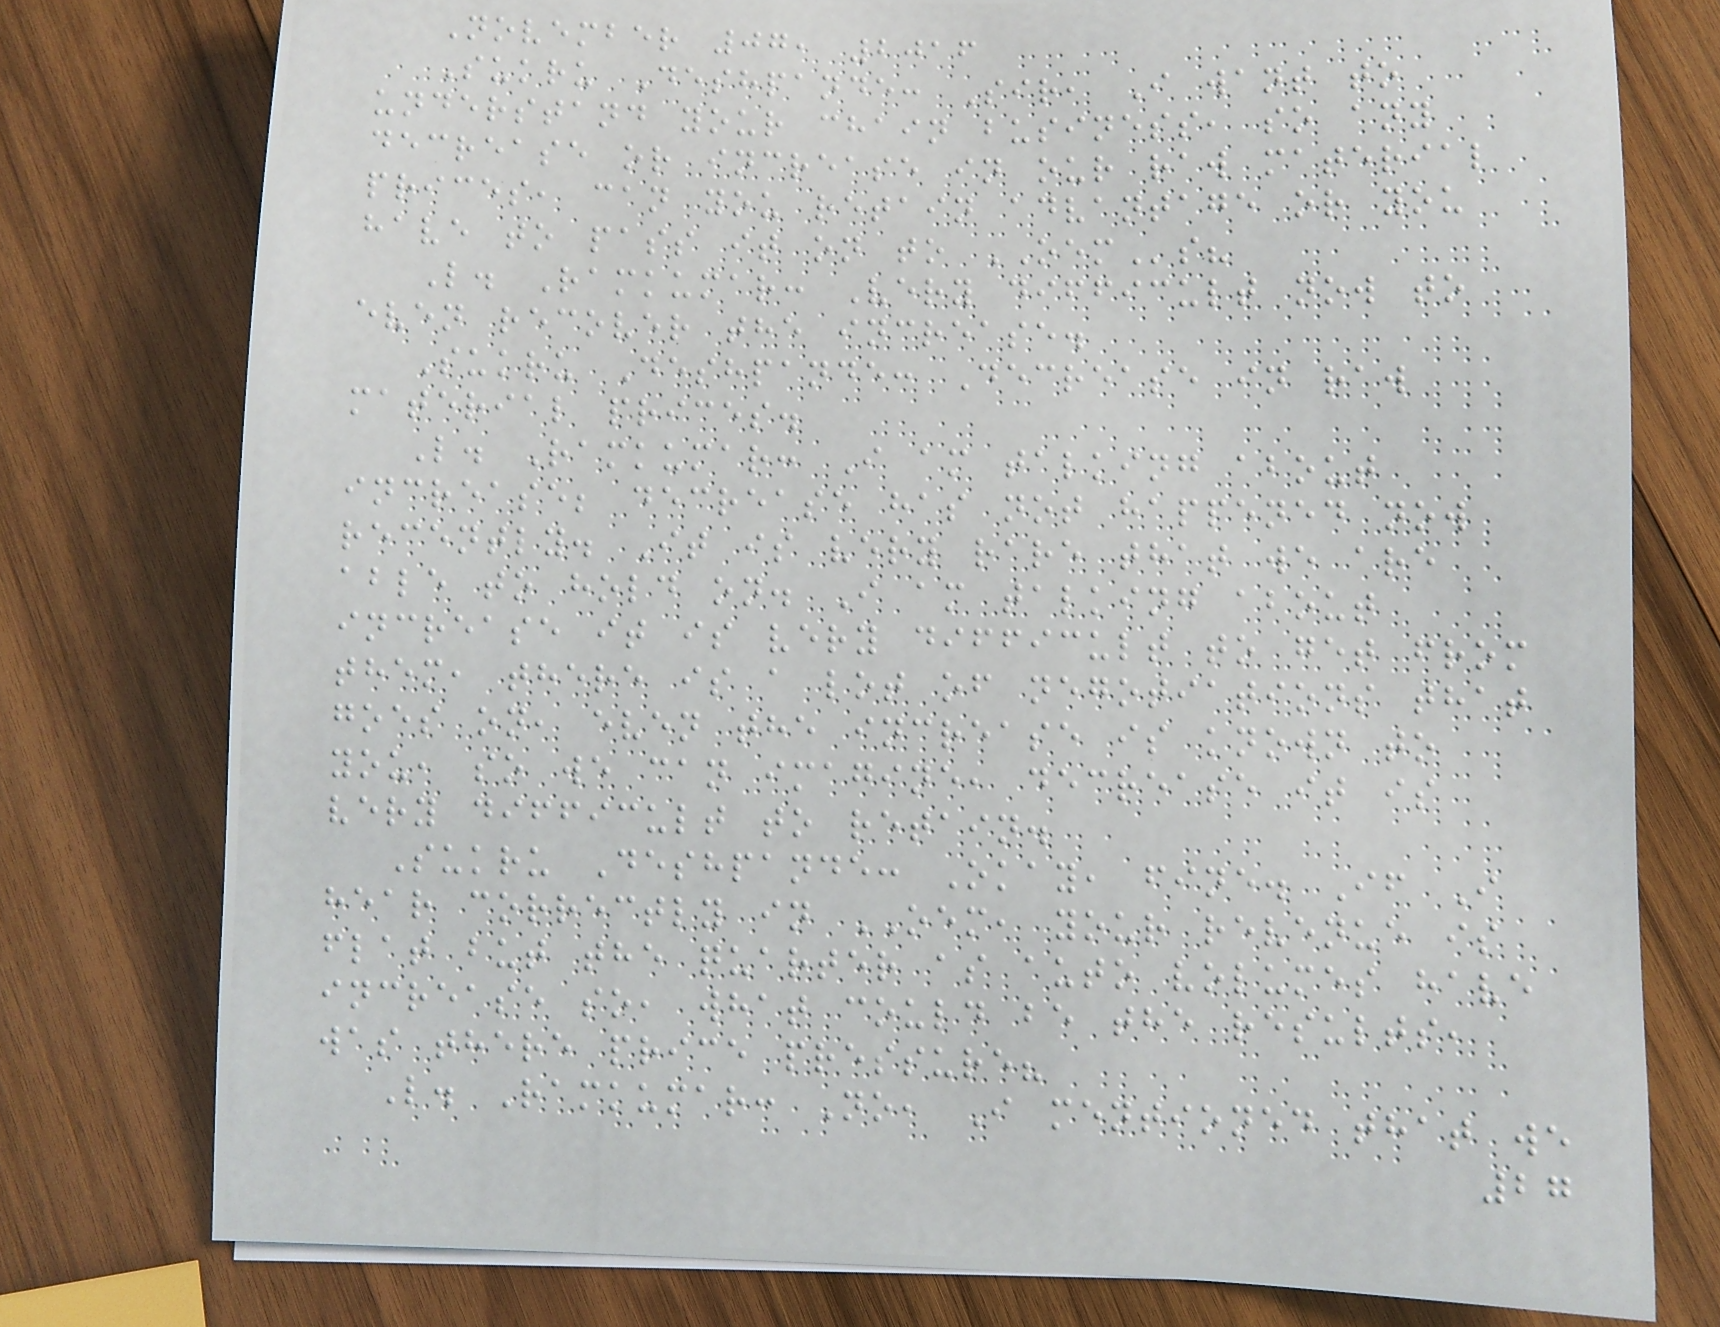November 07, 2016
Sukru Deshpande: Sir, I want to
understand your chain business, so any
decrease or increase in our raw material
prices, can you retain advantage or you
have to pass it on to OEMs?
L. Ramkumar: Very difficult now to
even recover the increase.
Sukru Deshpande: Decrease in raw
material prices.
L. Ramkumar: I am talking about
increase; decrease has not happened now
recently. It is very rare that we are
able to hold on. I am talking about
increase it is very difficult to get from
them, there is a lot of negotiations that
goes on, even the increase is known to
you, so we can imagine, decrease it is
very difficult to retain.
Sukru Deshpande: Okay, fine. If I
hear correctly in OEM, your revenue is
flat but the quarter as auto volumes have
increase so, what could be the results,
was there price pressure?
L. Ramkumar: No, I mentioned that we
27
